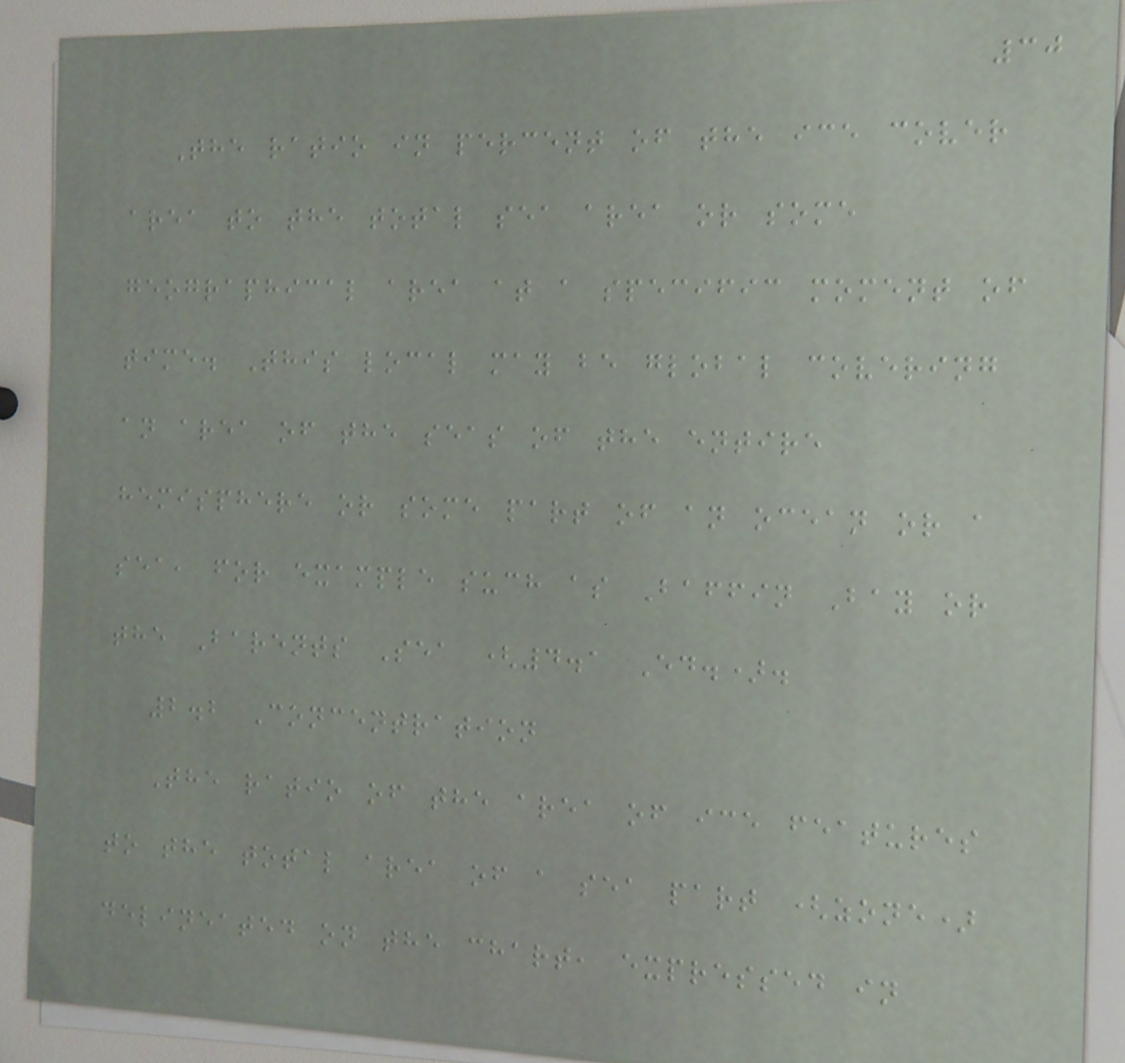30
The ratio in percent of the ice cover
area to the total sea area or some
geographical area at a specific moment of
time. This local may be global covering
an area of the seas of the entire
hemisphere or some part of an ocean or a
sea, for example such as Baffin Bay or
the Barents Sea (4.1 Ed.).
2.2 Concentration
The ratio of the area of ice features
to the total area of a sea part (zone)
delineated on the chart, expressed in
